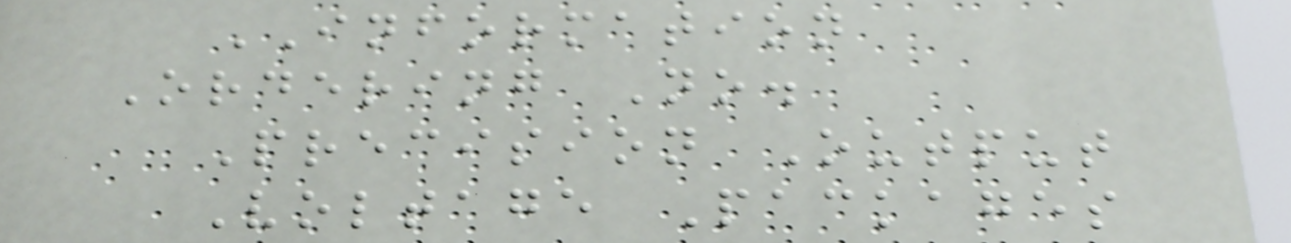INFORMATION
Ordering No.
Precision Output
Voltage Packages
